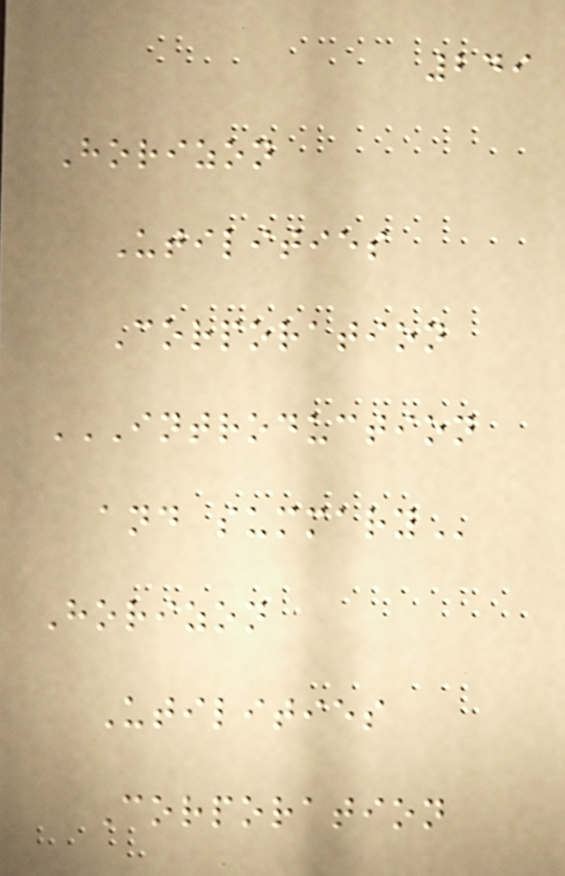249
Horizon
Utilities
Corporation
INTRODUCTION
AND SUMMARY
Horizon
Utilities
Corporation
